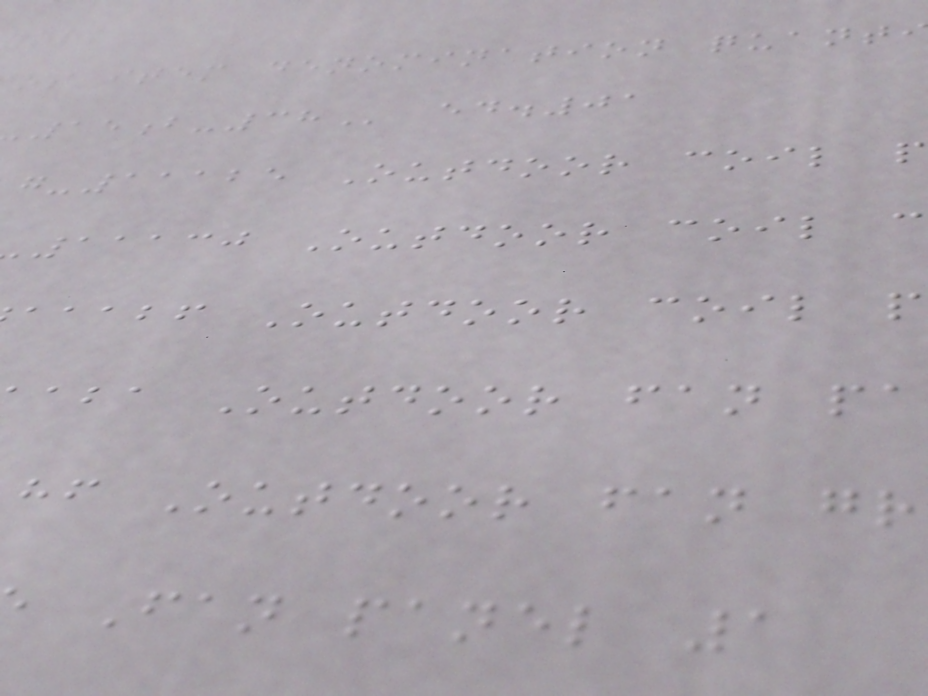os item denomination
ed.01
-11125 Outdoor coil p
11130 Outdoor coil c
aaabf Outdoor coil p
aba Outdoor fan pa
hf Outdoor fan gr
Fan panel 1
